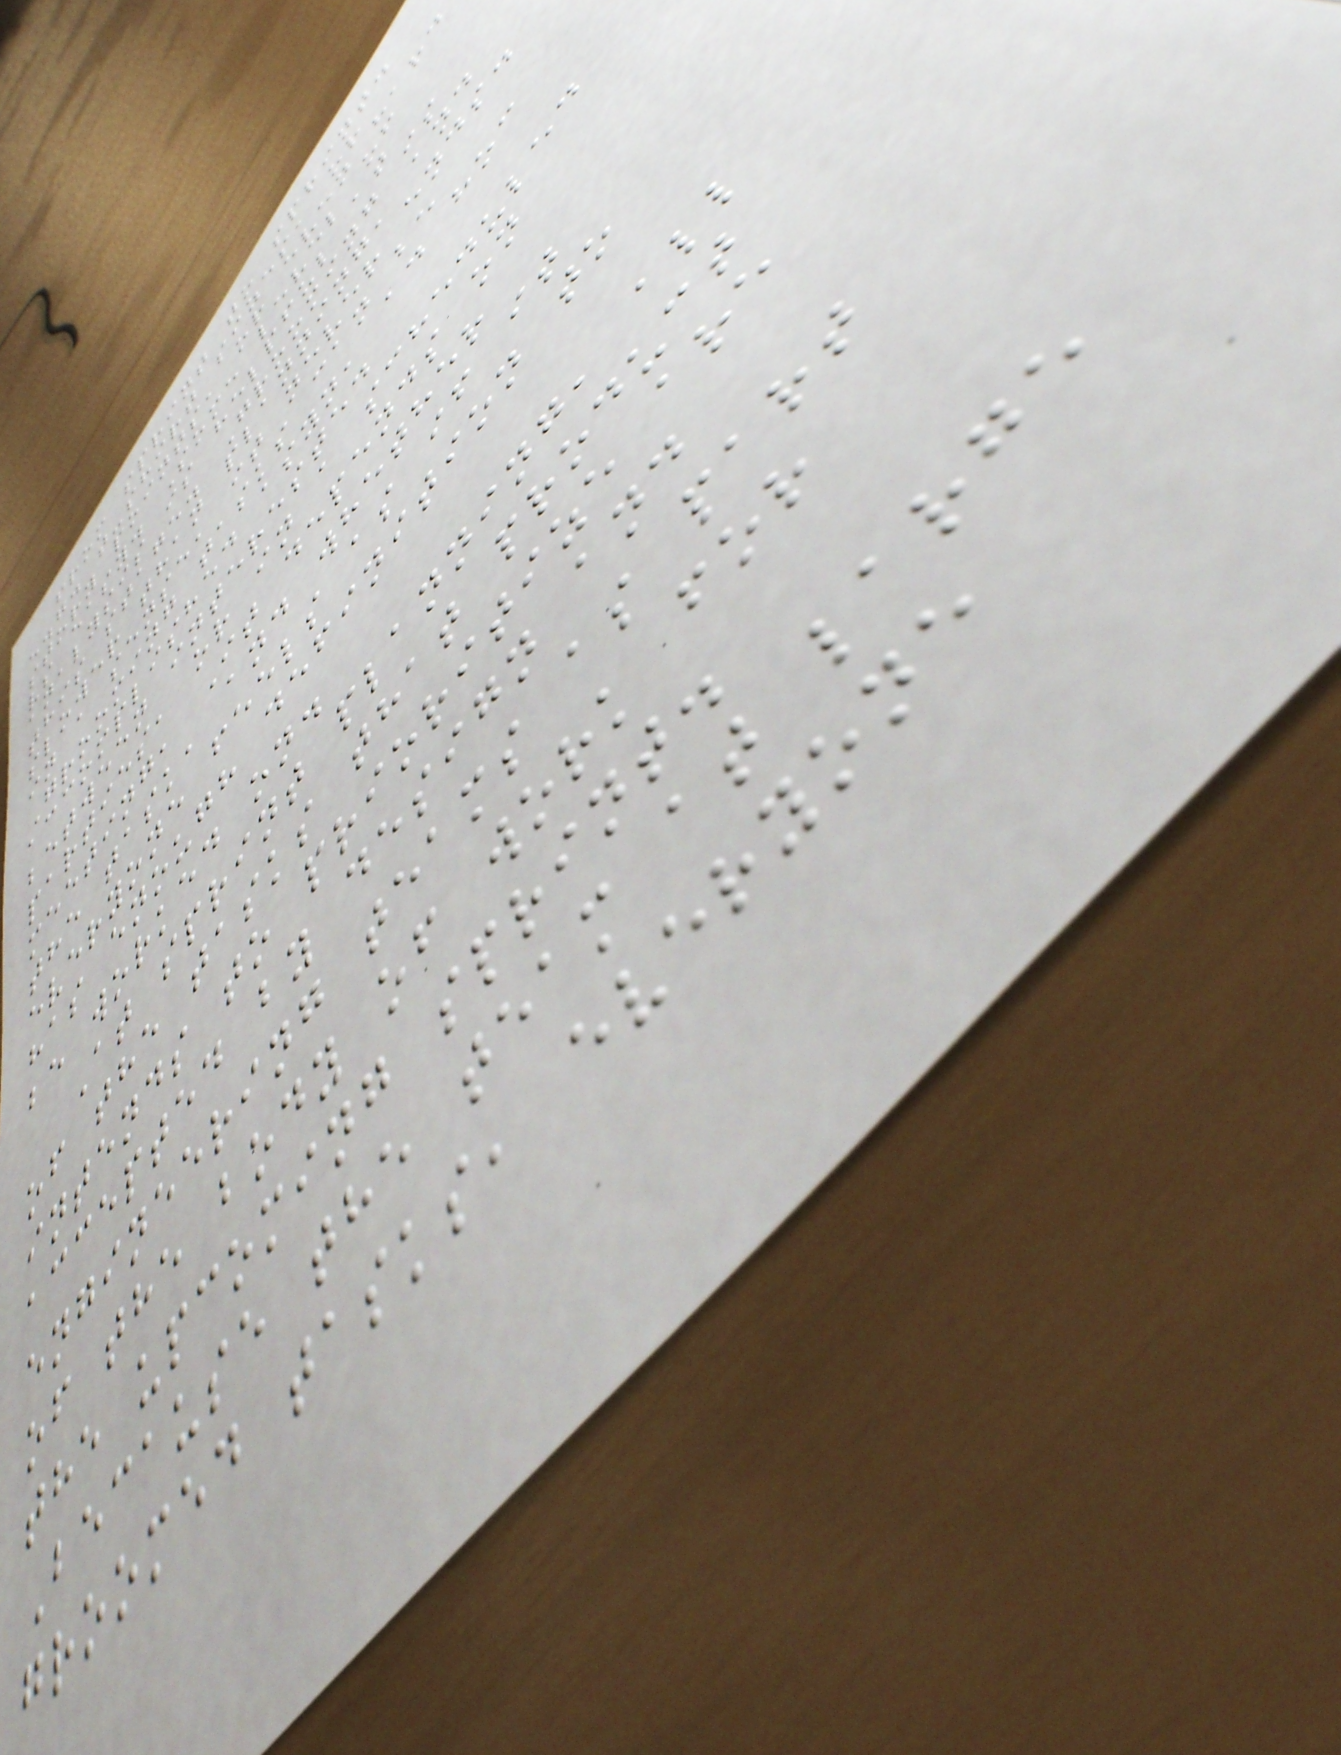from sprint to sprint.
e.g. t-shirt sizes, or
story points, or even hard
vs easy. Some level of
analysis is helpful at
this stage. Grooming is
slower than planning, and
in a sense, it never ends.
Grooming tasks can be
accomplished asyn, ad hoc
between interested
parties, or in a scheduled
meeting, It depends on
the task, and whether
everyone feels as if it
has enough definition to
be worked on.
At sprint planning, all
of the tasks that product
intends to prioritize are
accepted by design and
engineering teams as part
of the body of work for
the upcoming sprint.
Because the team at large
groomed tasks, everyone
